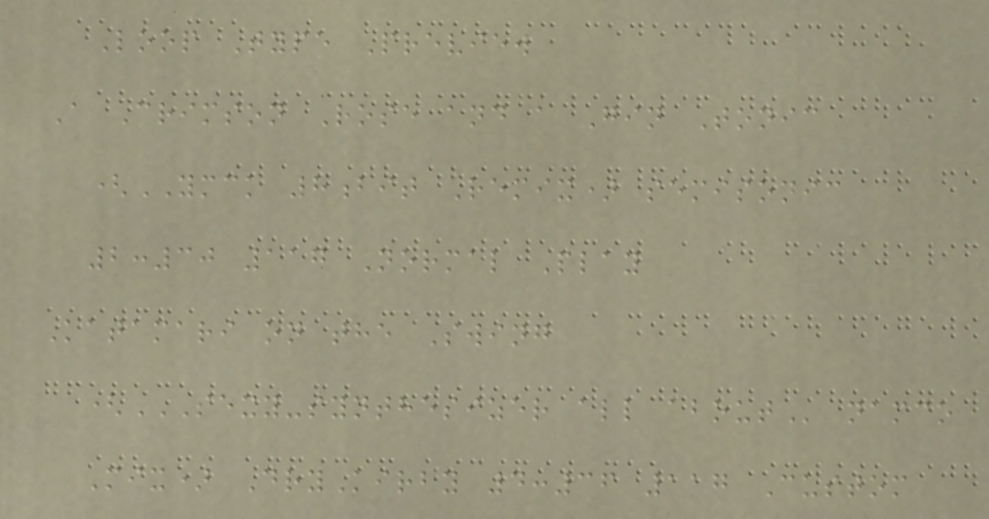Loop Type Preview
A Crimson Rose and a Gin Tonic
(YMCK 8bit Remix) semisonic
2:30 117 Normal Play
Katamari on the Swing
(SEXY-SYNTHESIZER ALL ABOUT namco
Mix) DryKirby 4:36 117 Custom
